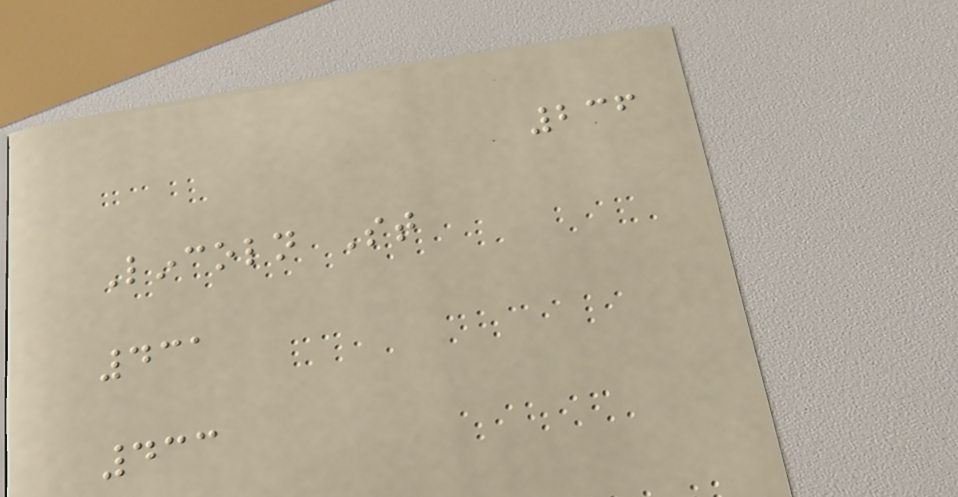236
Lincoln St
431
433
